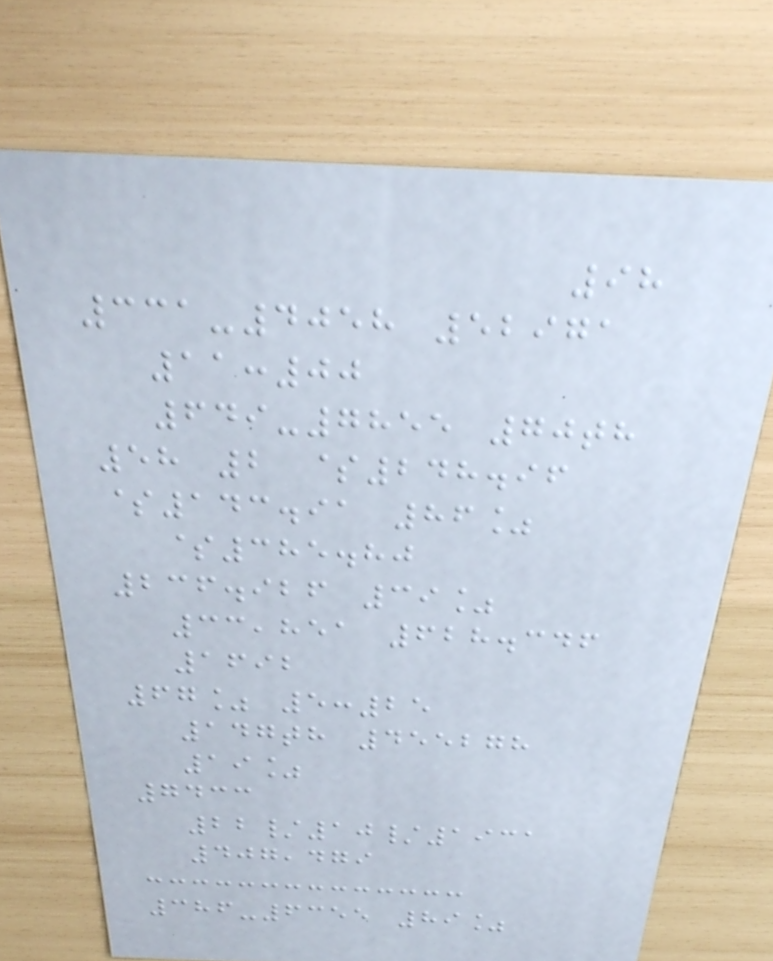98
331-4058 52971
11:00
649-7855 70th
58 2 $248.96
$143.91 86%
$385.80
236.926 39%
33,851 628.346
1692
67% 5:25
147th 455278
19%
7433
22/10/1931
407,479
386-6355 89%
